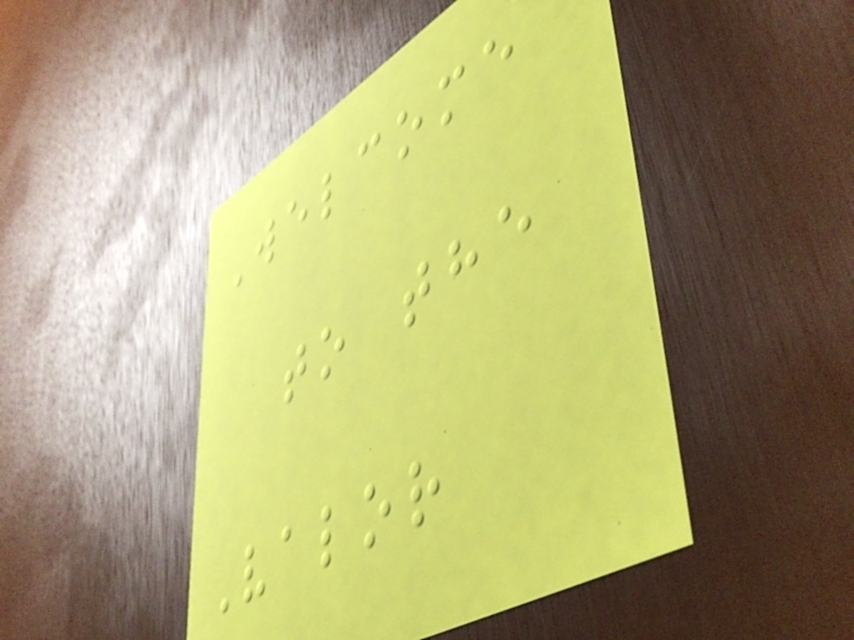Welcome
to the
Valor
